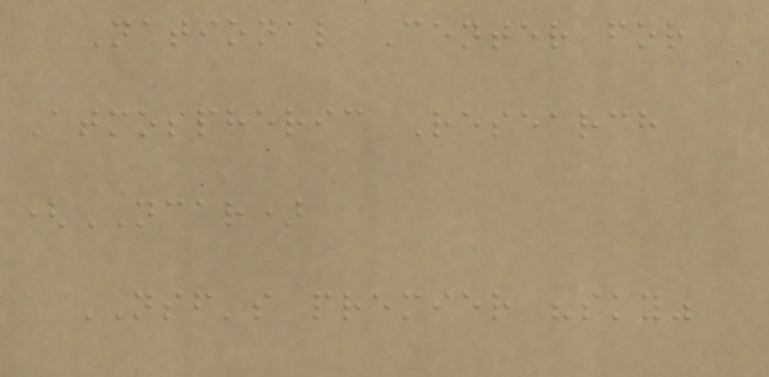National Center for
Atmospheric Research
(NCAR)
NSF's premier "sky"
